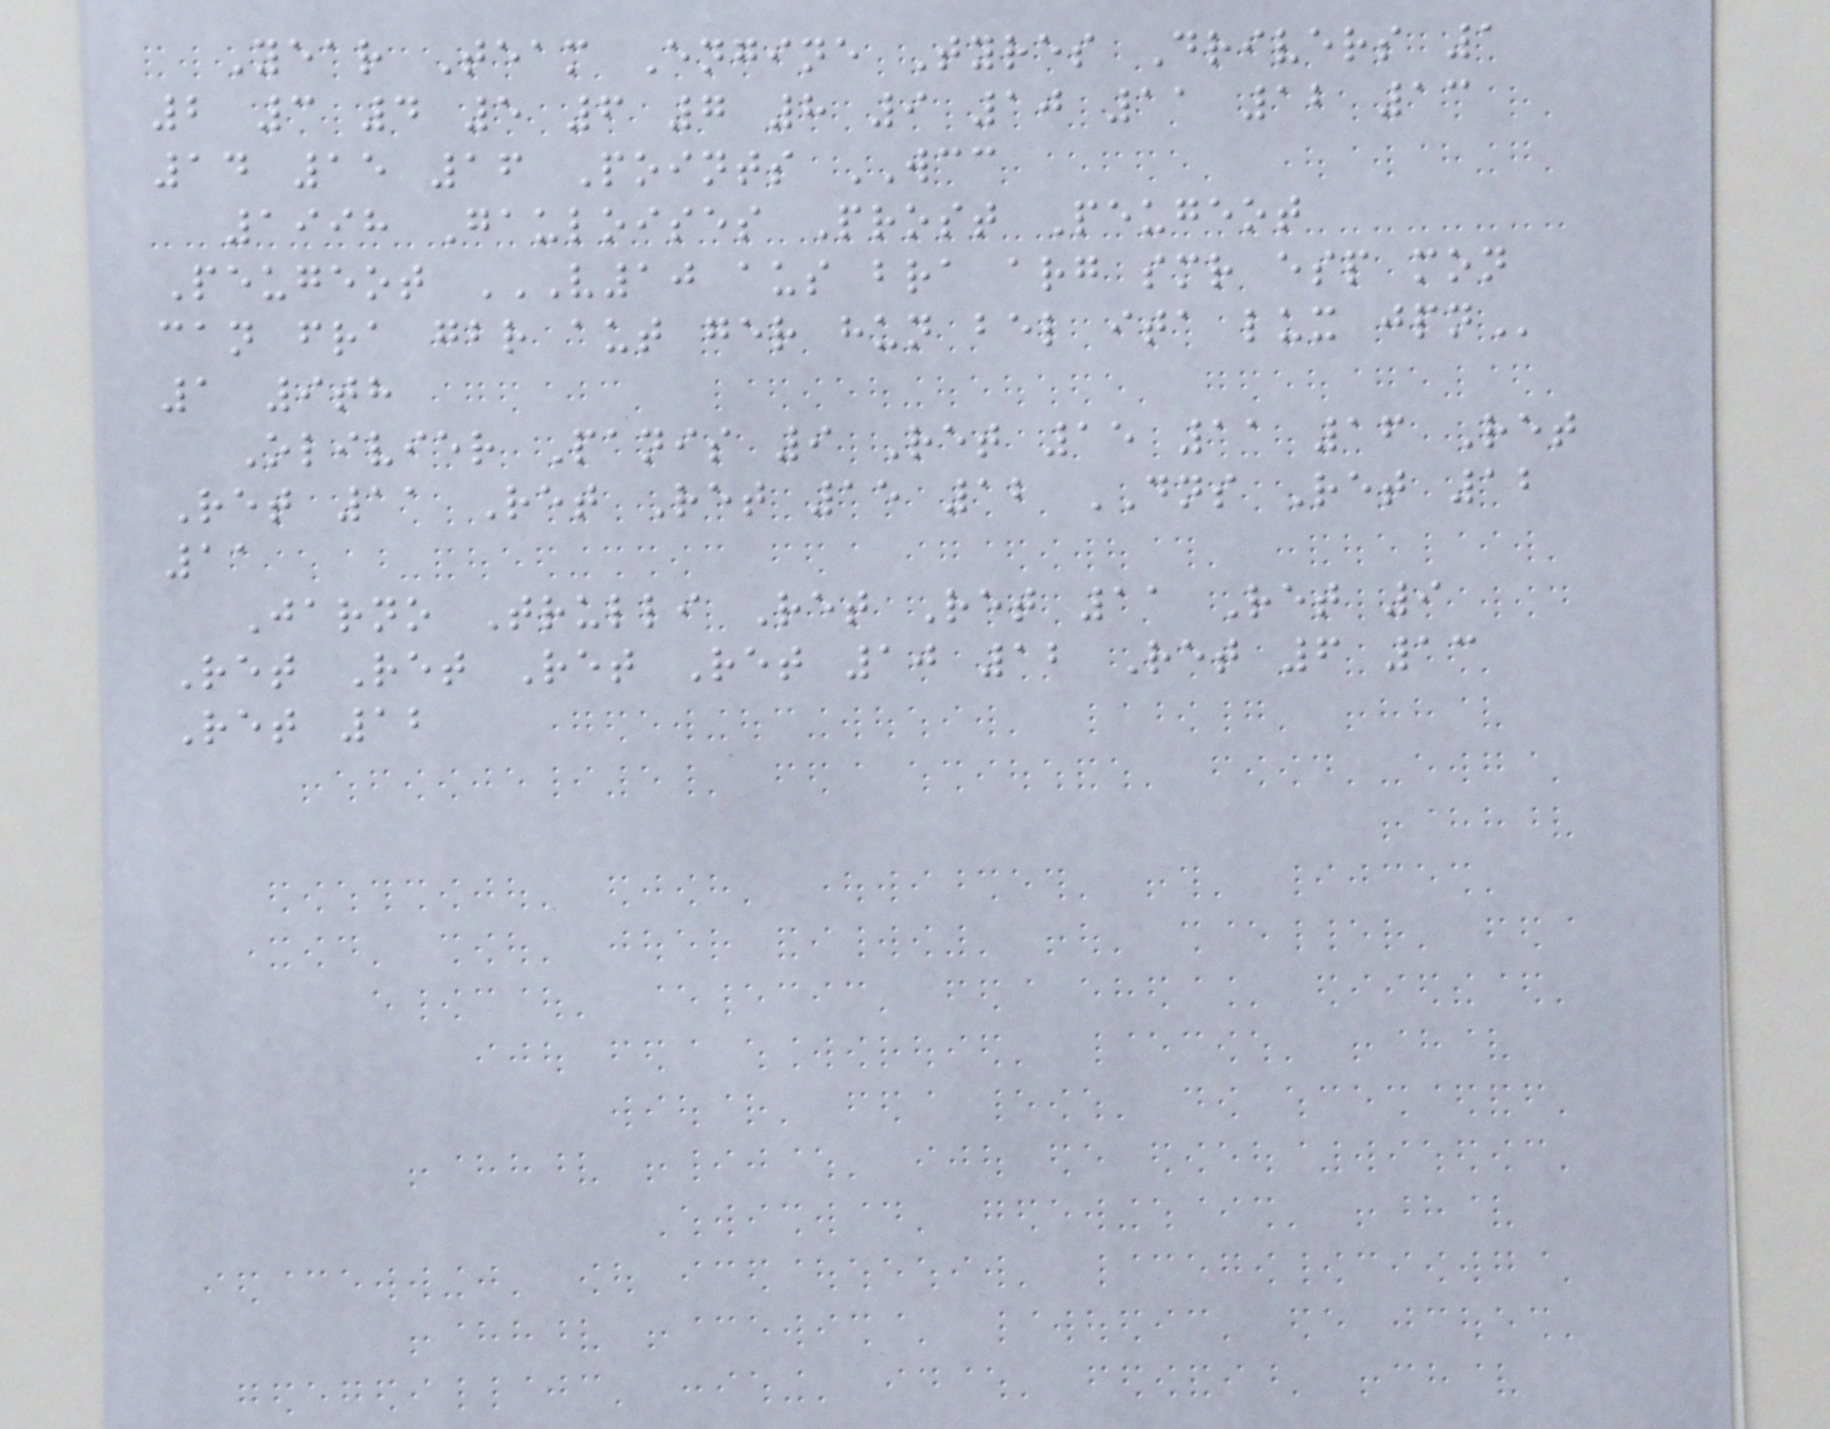Year Team Engine Tyres Drivers 1
2 3 4 5 6 7 8 9 10 11 12 13
14 15 16 Points WCC
1998 Gauloises Prost Peugeot
Peugeot V10 AUS BRA ARG SMR ESP MON
CAN FRA GBR AUT GER HUN BEL ITA LUX JPN
1 9th
Olivier Panis 9 Ret 15 11 16 Ret
Ret 11 Ret Ret 15 12 DNS Ret 12
11
Jarno Trulli Ret Ret 11 Ret 9
Ret Ret Ret Ret 10 12 Ret 6 13
Ret 12
